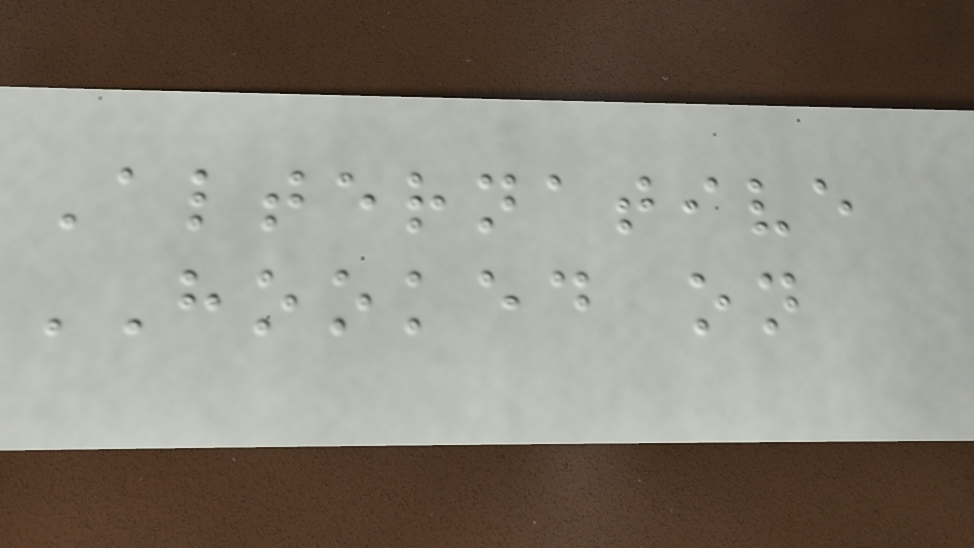Alternative
HOOKED on
